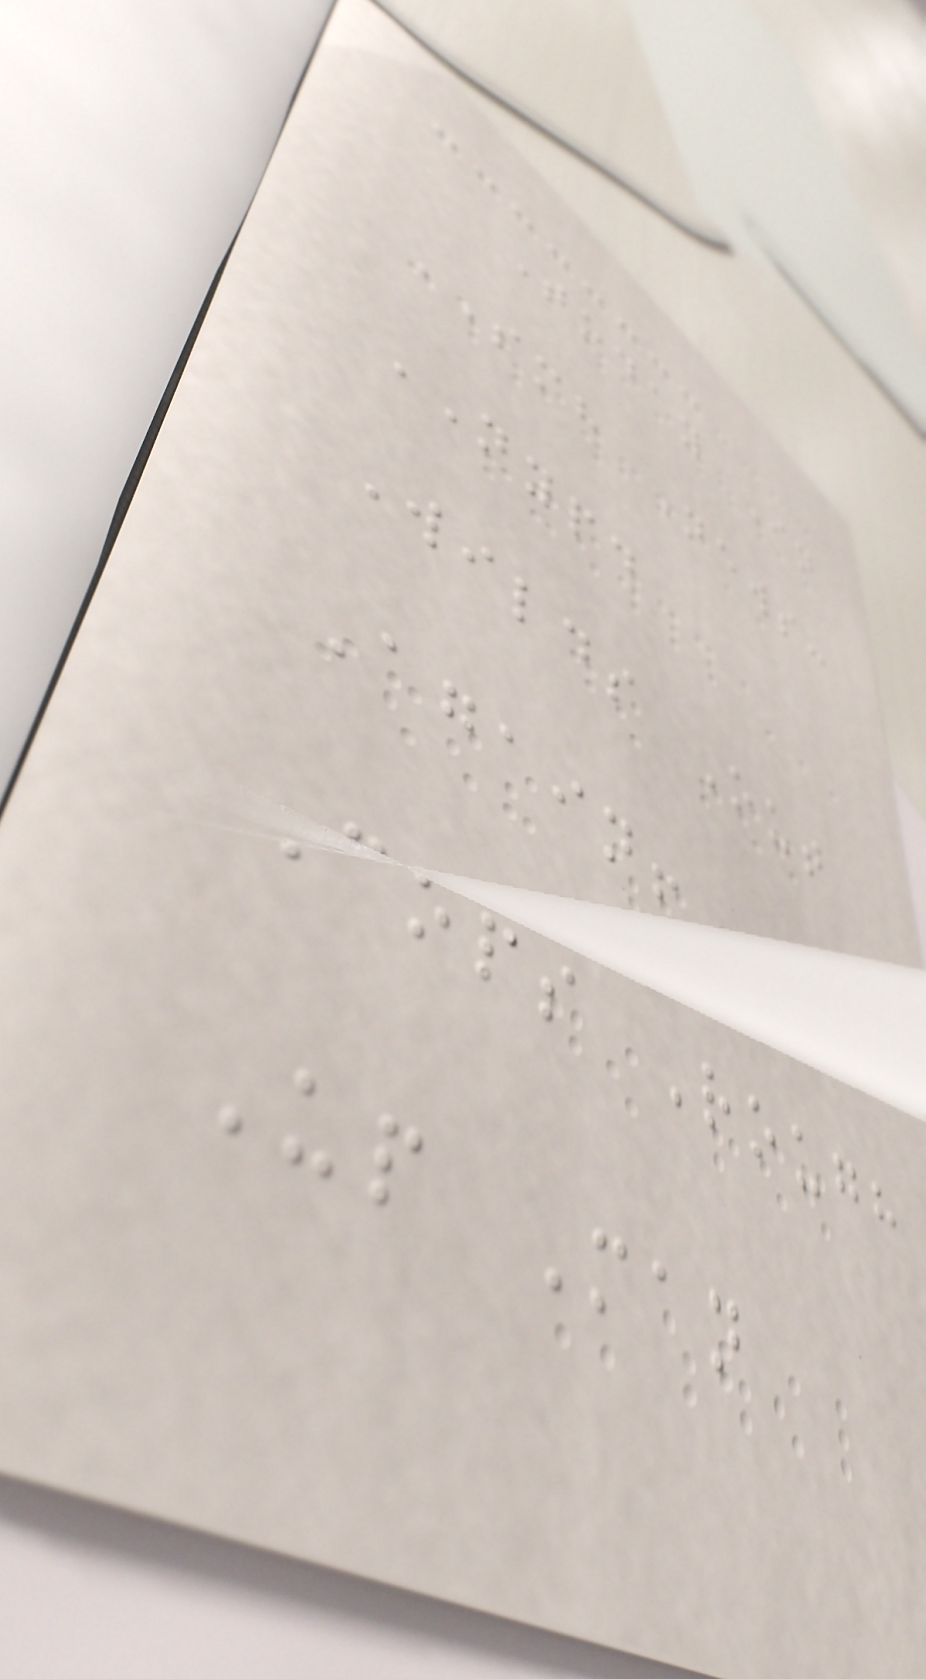Today In
SMH News:
NYPD
Wilds Out
Again!
Cops Rough
Up Man
